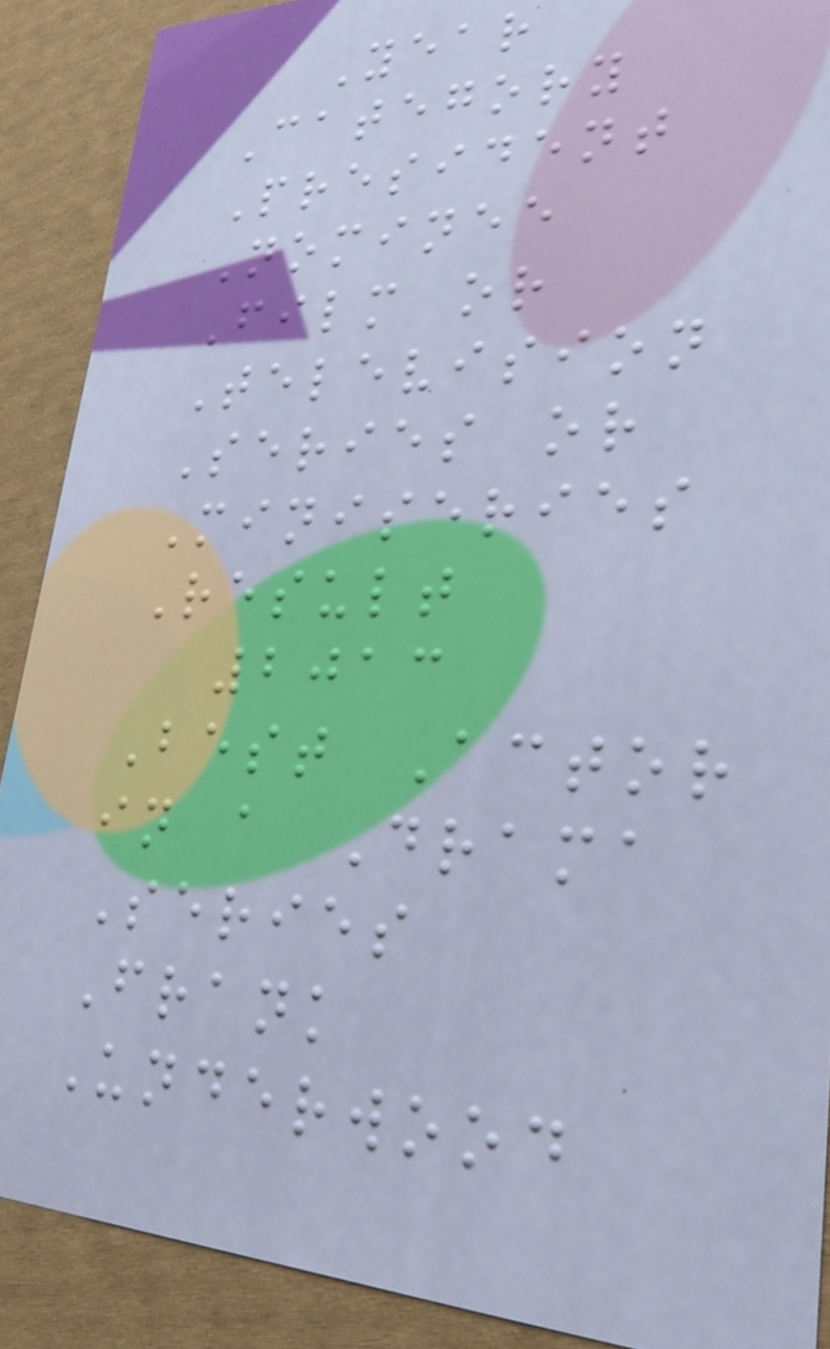Year
Category
President
Nominee
Film or
Television
Series or
Miniseries
Result
2013
Best Actor
in a Drama
Series
Frank
Underwood
